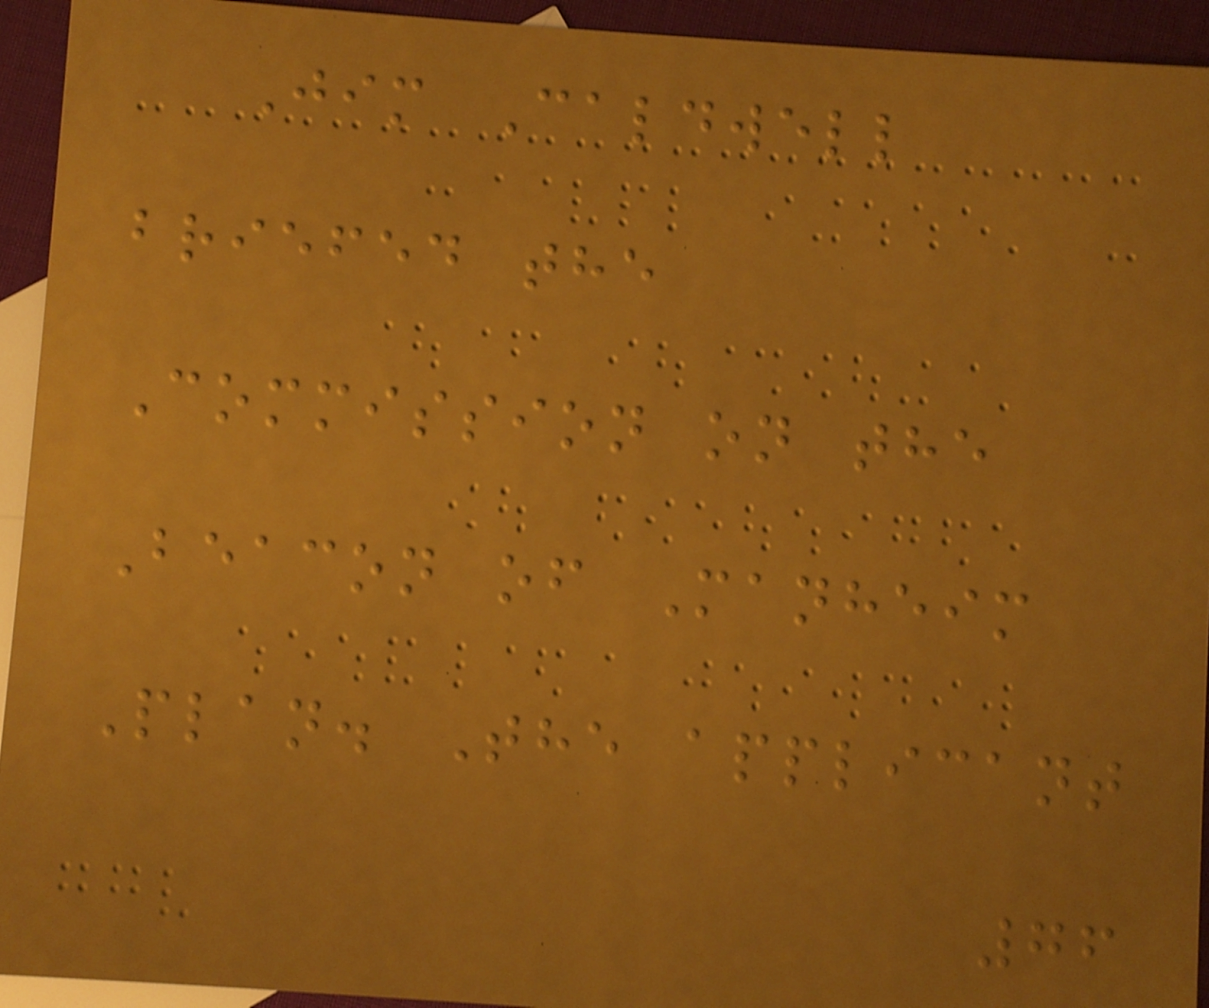Jim Caldwell
briefed the
Commission on the
Beacon of Manheim
Plan. The applicant
76
